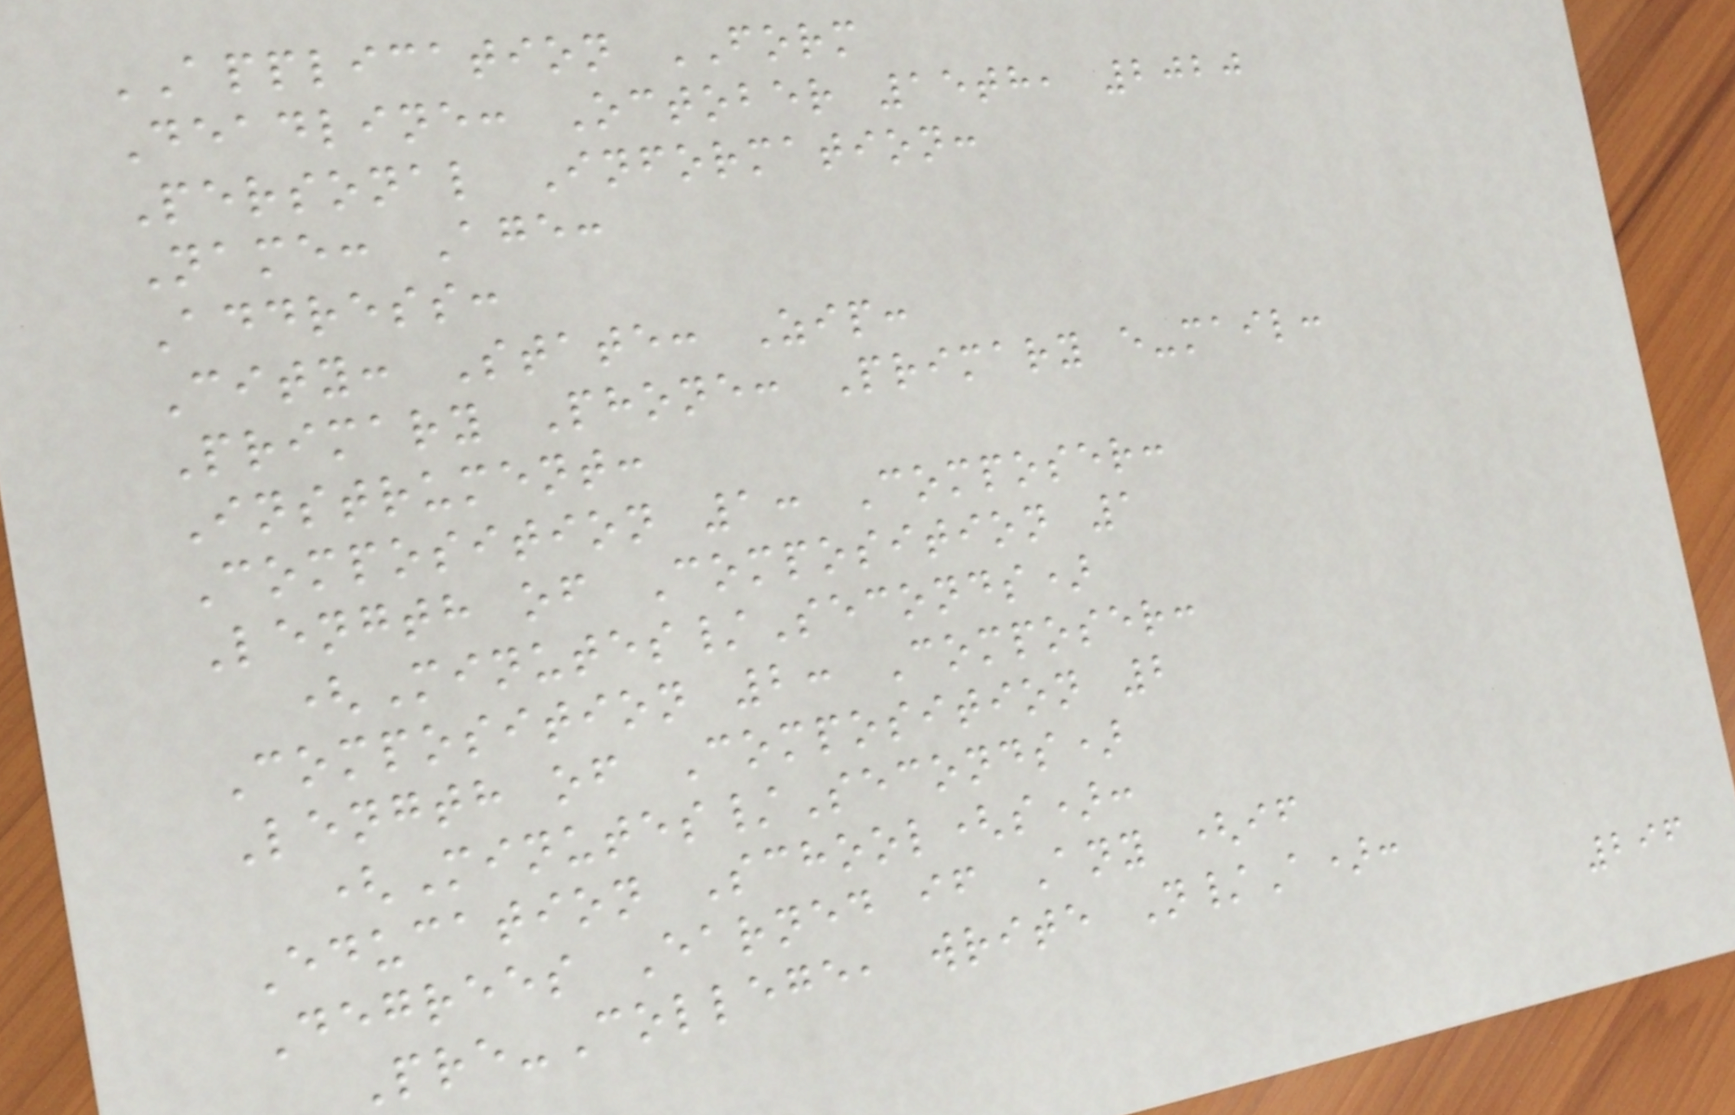APPLICATION FORM
Deadline: October 15th, 2020
Personal Information:
Name: Age:
Address:
City: State: Zip:
Primary Phone: Primary e-mail:
Instrument:
Composition 1: Composer:
Length of Composition 1
(Minutes/Seconds)
Composition 2: Composer:
Length of Composition 2
(Minutes/Seconds)
Education School(s):
Degrees Earned if Any (if
Pre-College, write N/A):
296
